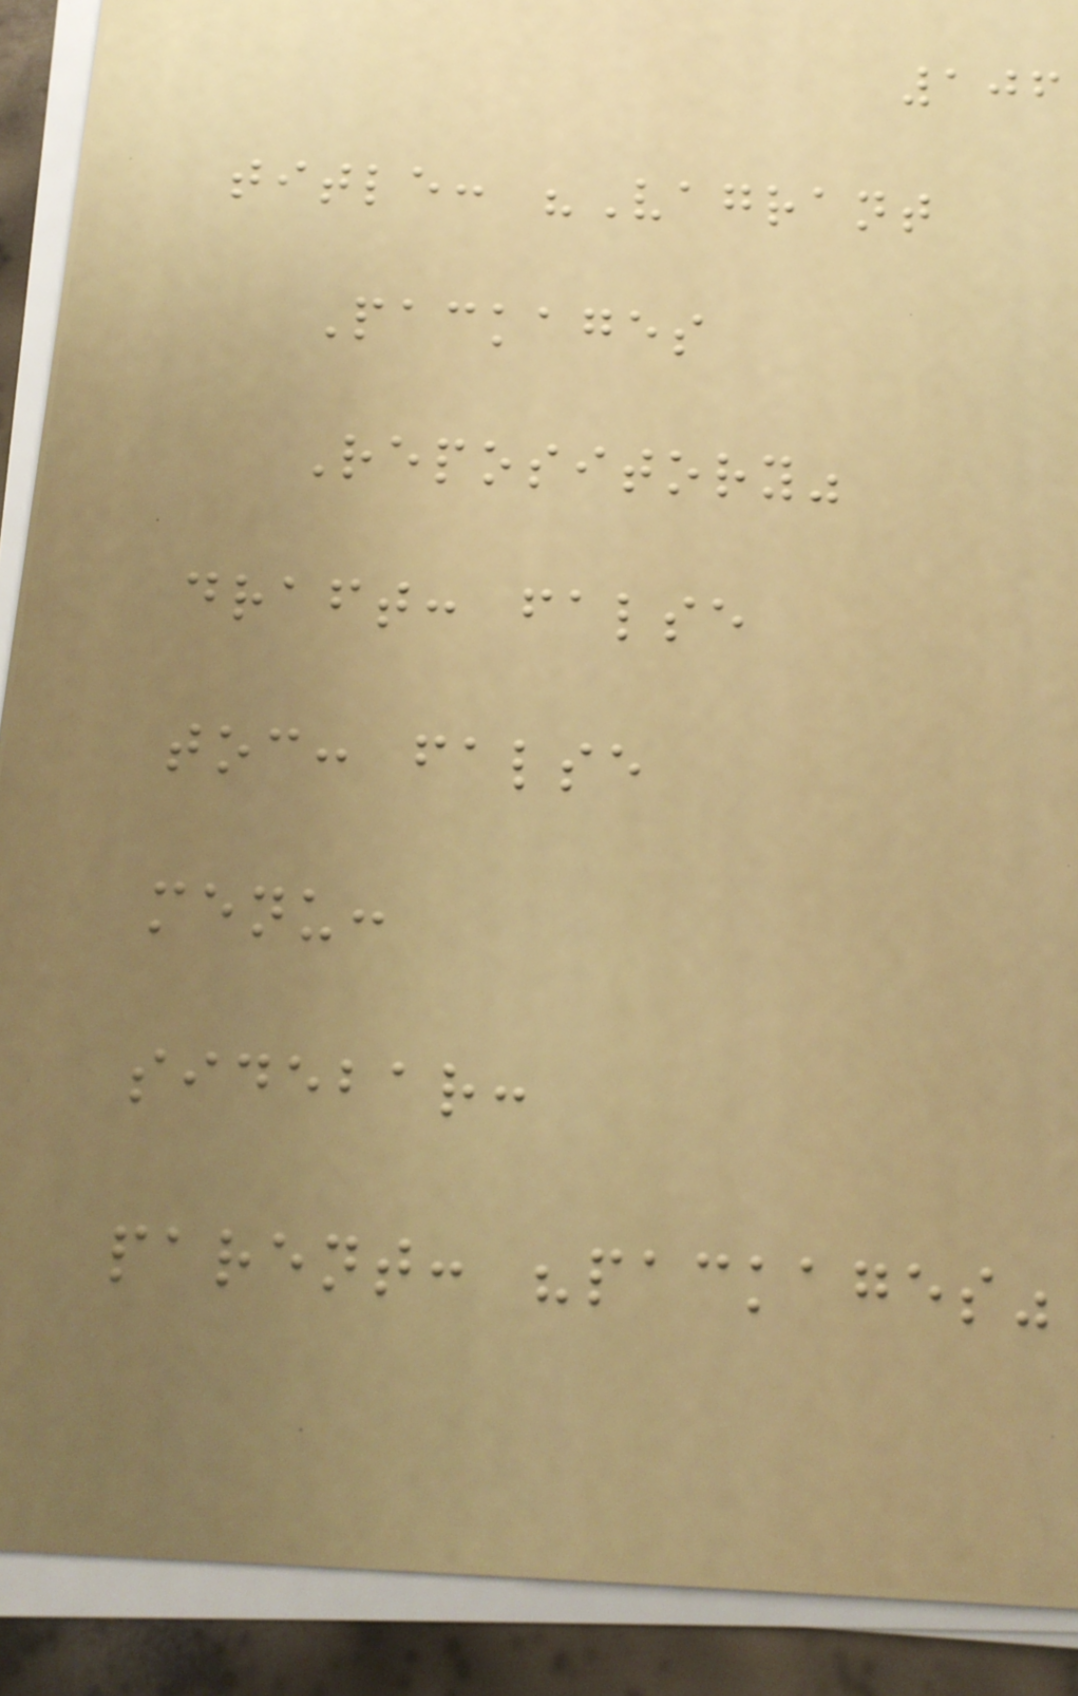106
title: "Vagrant
Packages
Repository"
draft: false
toc: false
menu:
sidebar:
parent: "packages"
